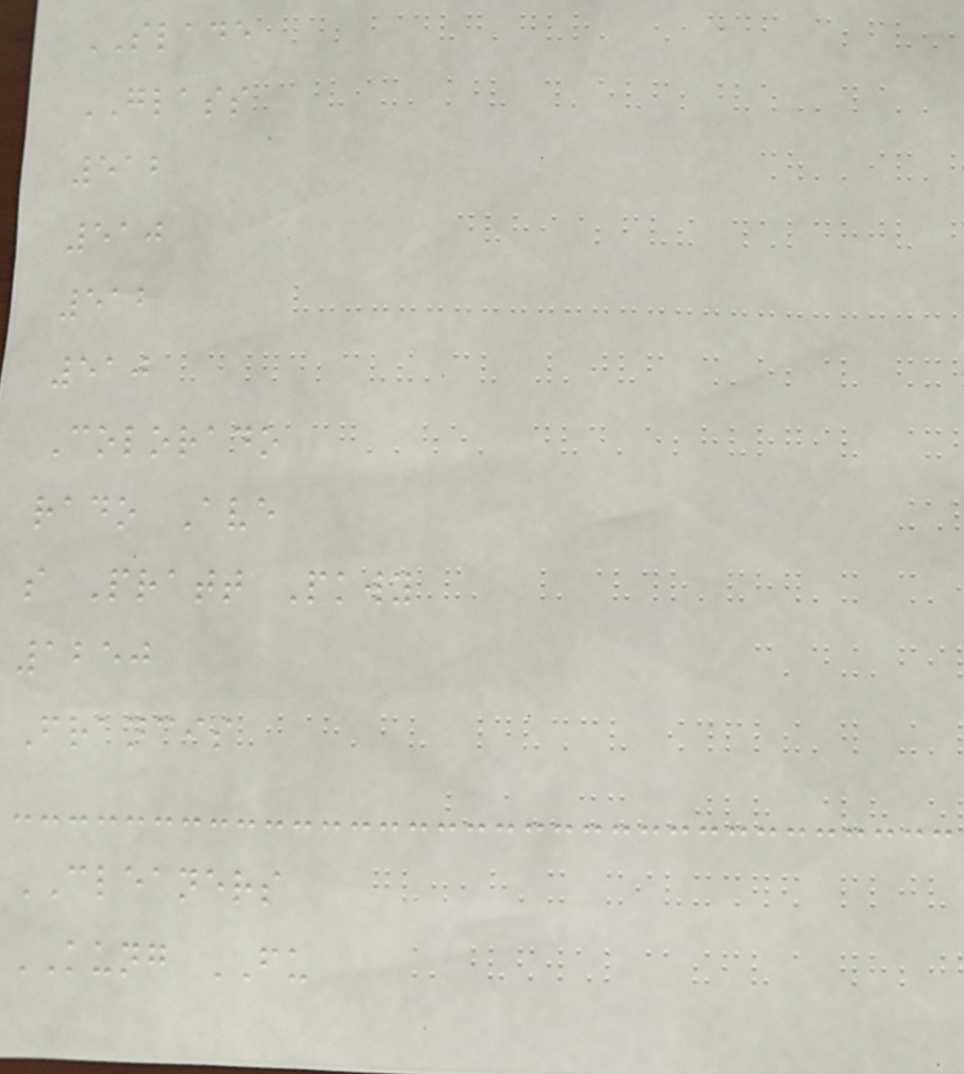SLADE
GLASS
512
510
512
510
Colorado
rado Ave
s Pratt Pkwy
1250
Francis
CLEANERS
KUNG FU
